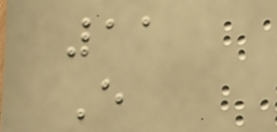11
E
